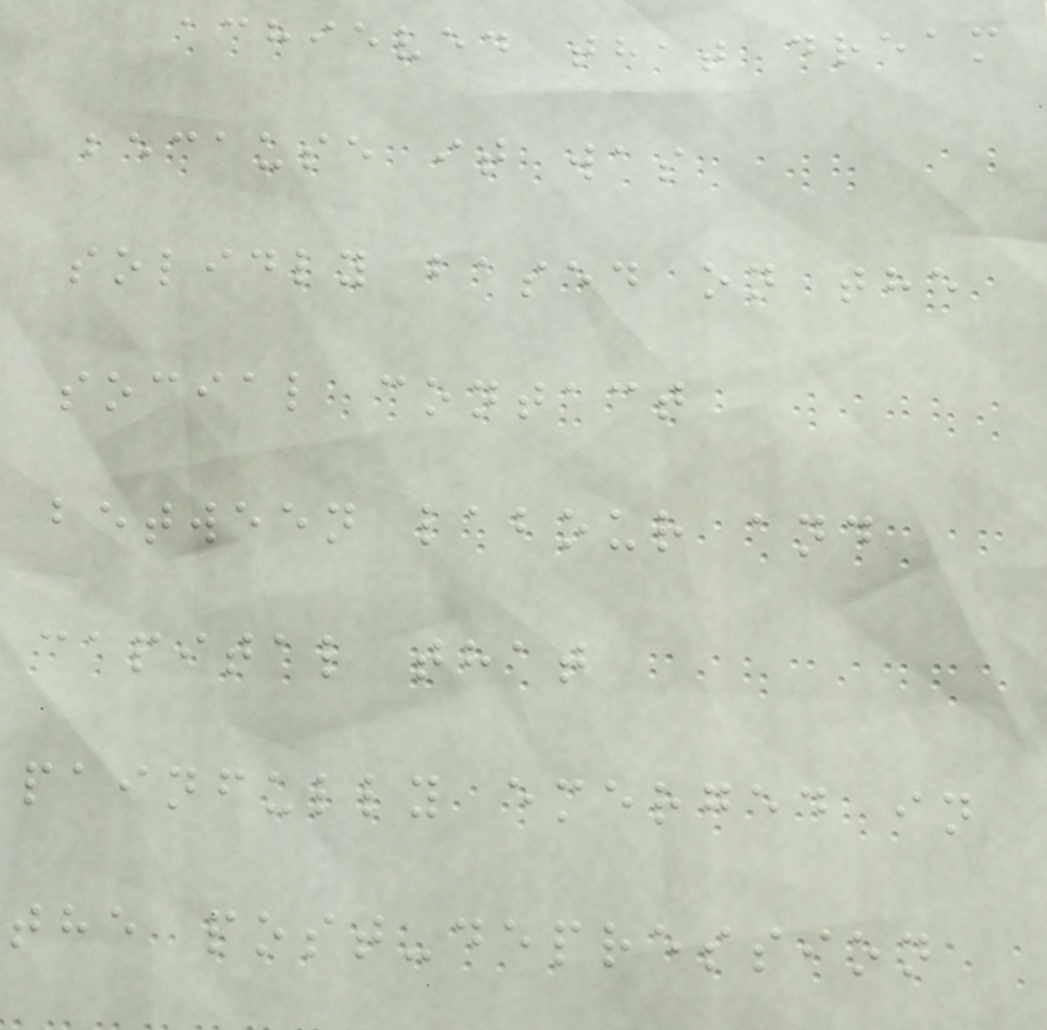achieved that dream
because it was
solidly based on the
social contact
between labour and
capital that
painfully emerged in
the post-depression
